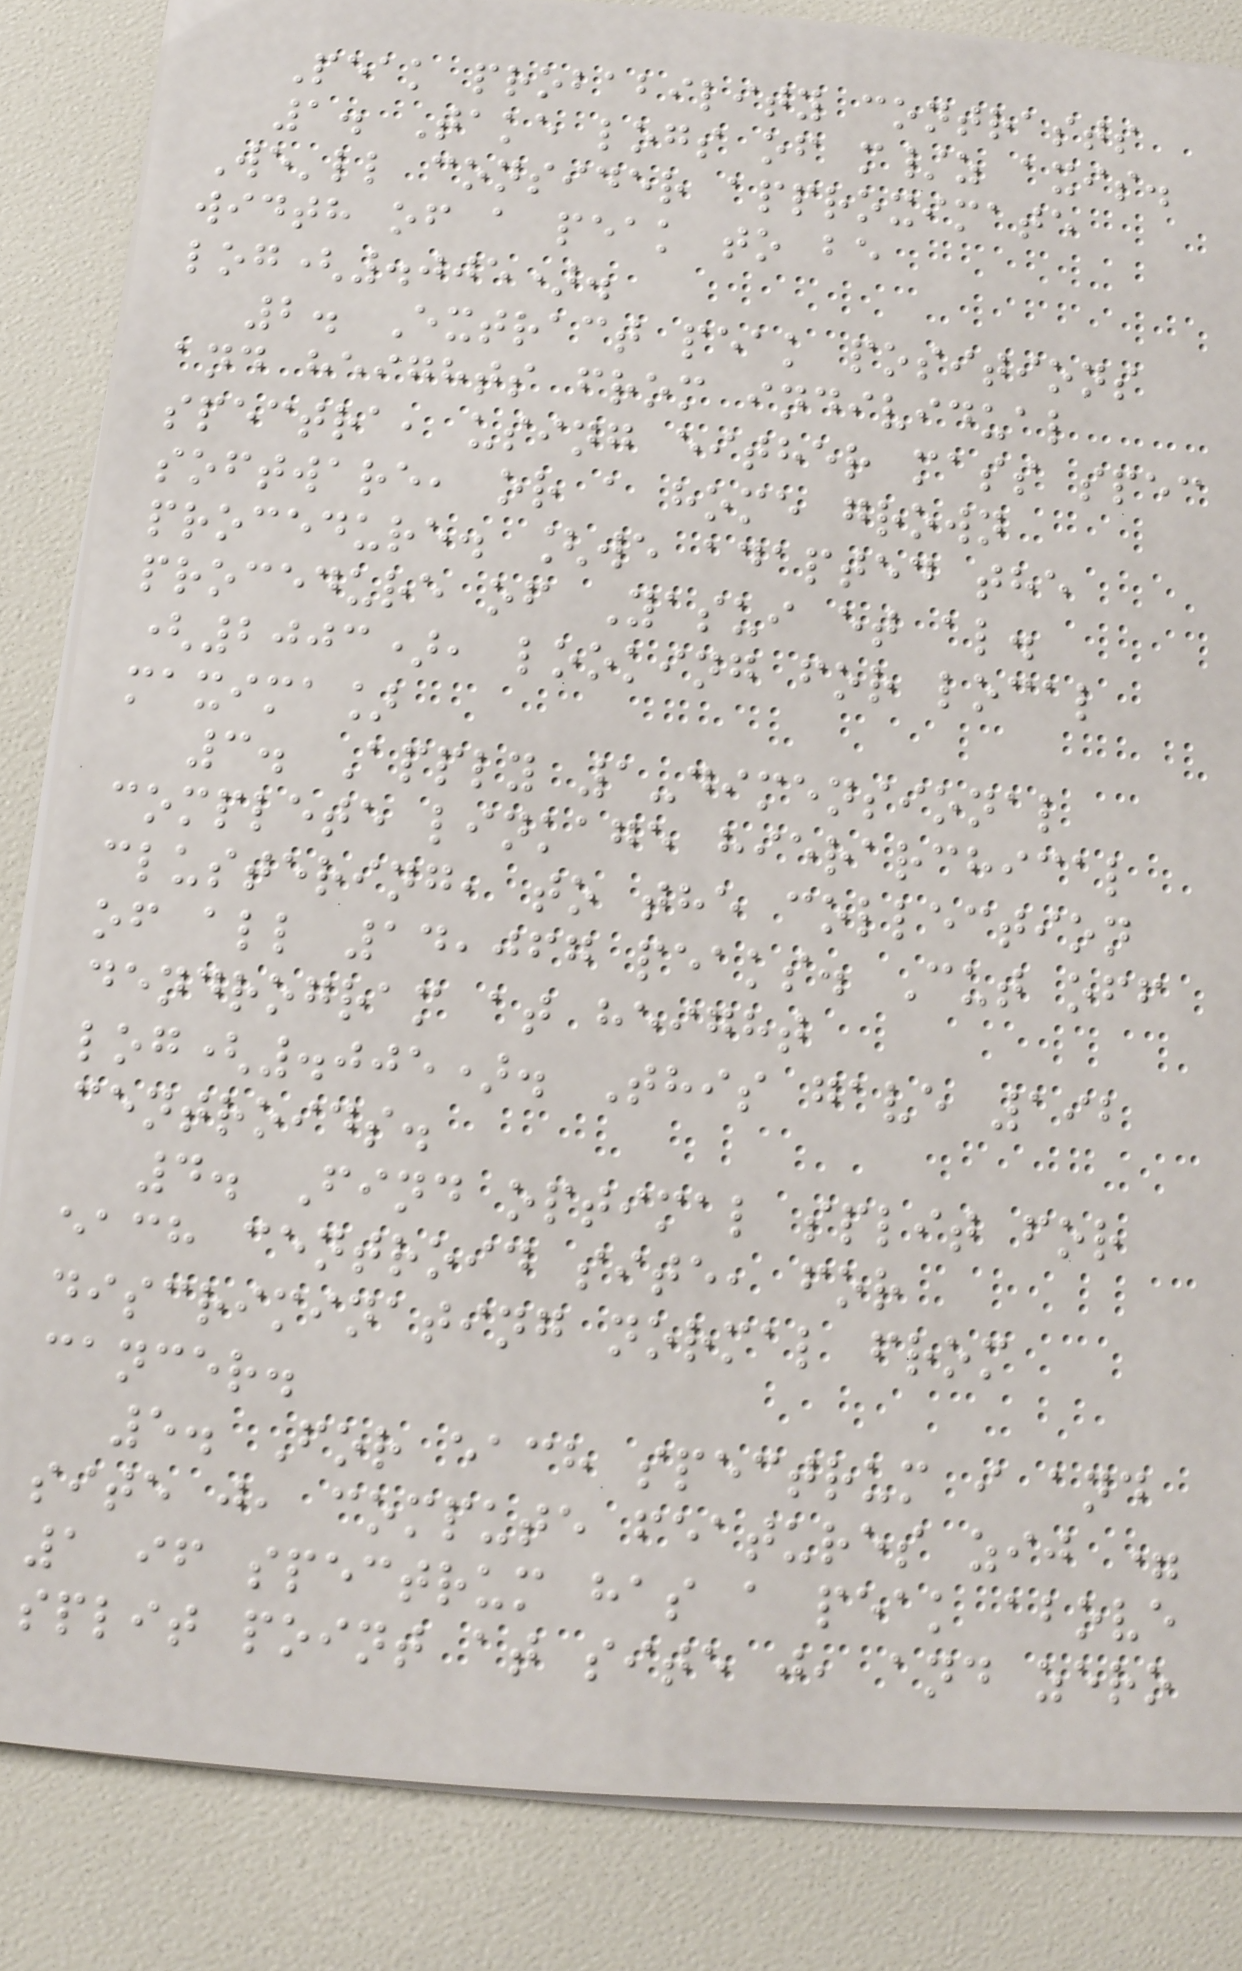Peak probability contrasts
1. Take logs of m/z axis.
We'll consider approximate
width of a peak to be
log(.005).
2. Extract peak positions
and heights from individual
spectra, using either mass spec
software, or a home grown
procedure. [we adapted the
procedure of Yasui et al.
(2003), looking for local
maxima]
3. Apply 1-dimensional
complete linkage hierarchical
clustering, to the collection
of all 14,067 peaks. Cut off
dendrogram at height
log(.005). This gave 192
centroids.
4. Find optimal split for
each centroid site, for
discriminating normal from
cancer.
5. For each spectrum i and
site j, compute features zij =
1 if spectrum has a peak above
split point at site j, and zero
